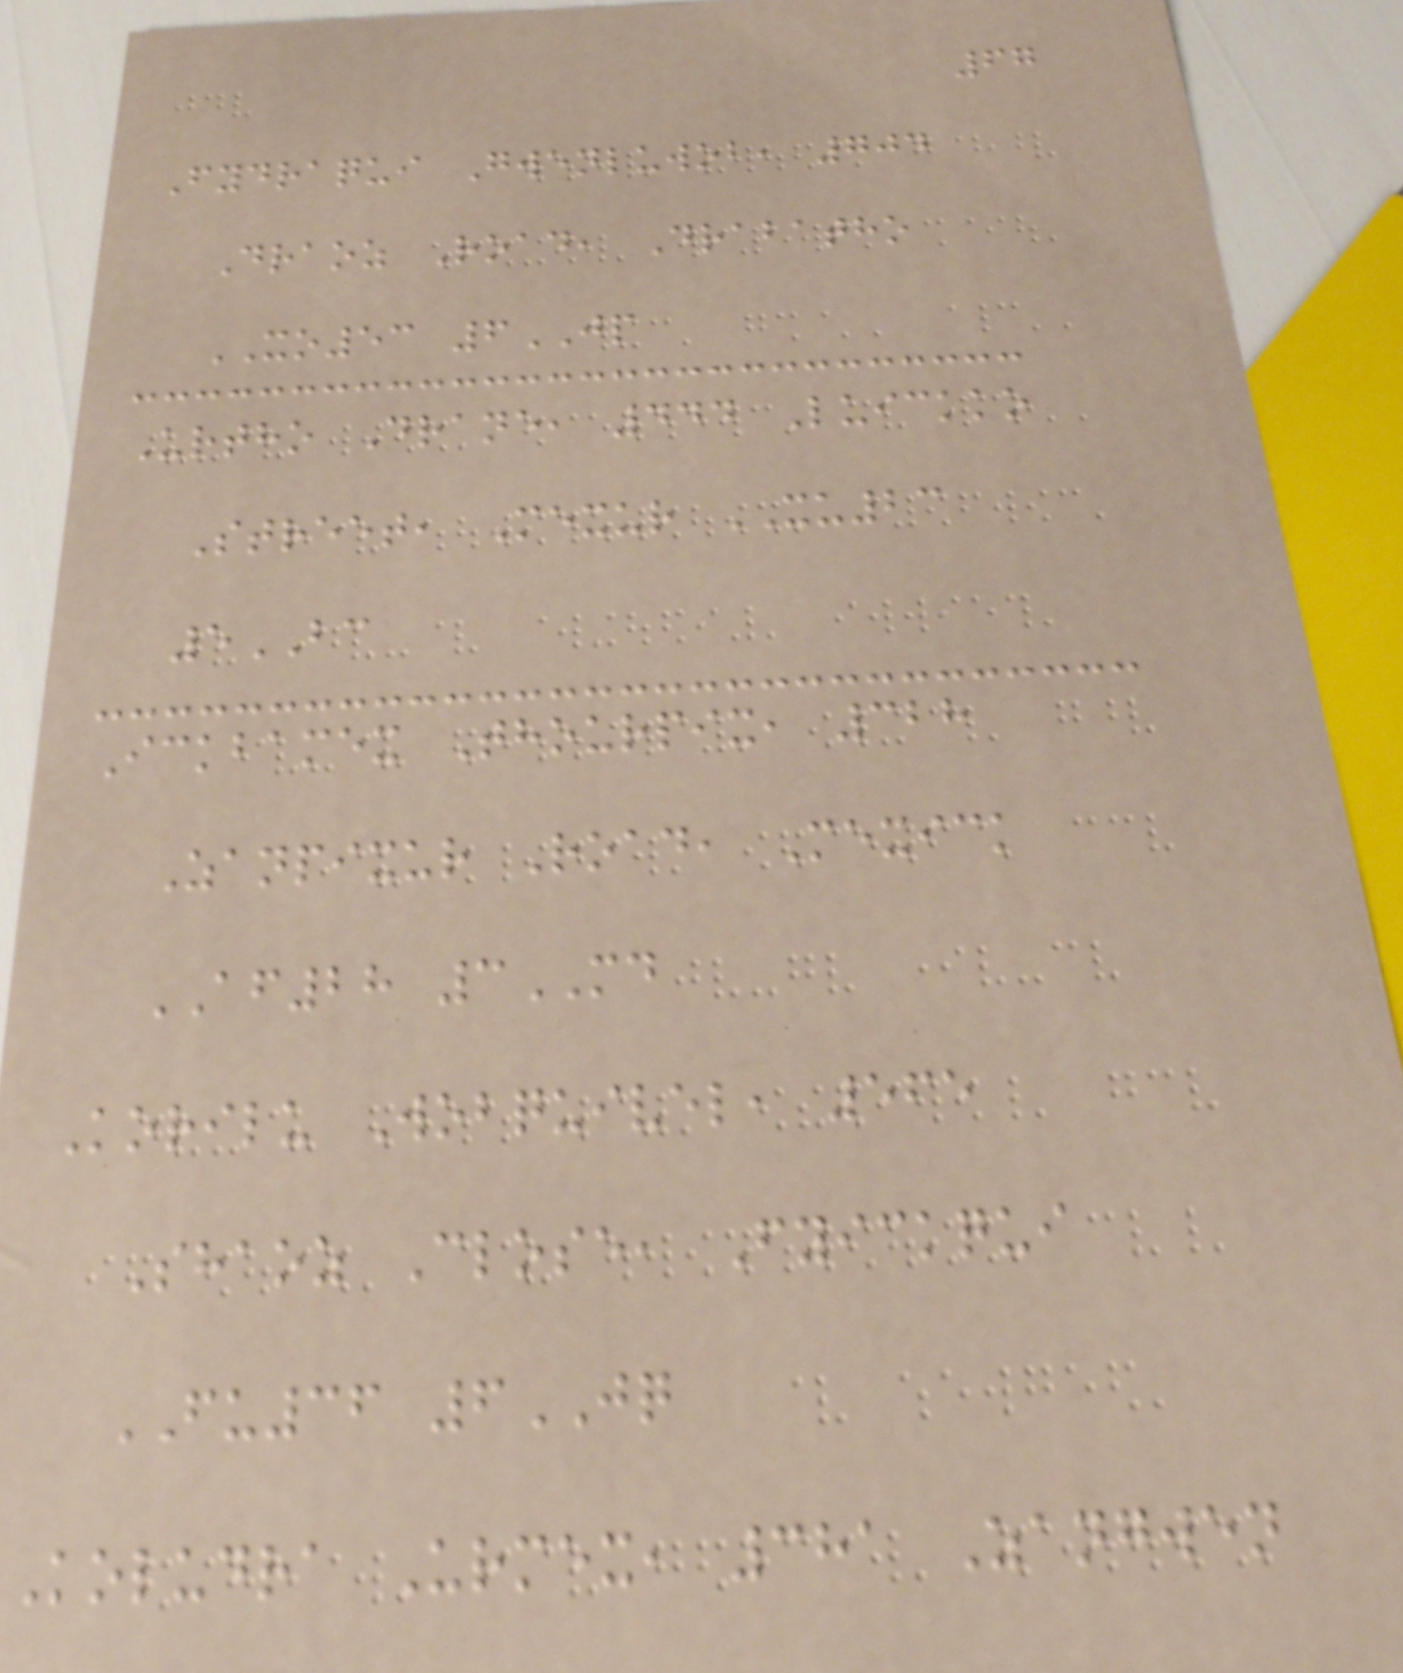67
Fydraqui Gwenluwob, 704
Draoz Road, Drabatho
XO53 6JP
Urtho Drane, 444 Luickko
Street, Mexur XU23
5BC
Ickbamex Thourpix, 328
Zanpixur Road, Mexick
AF28 3MD
Korilu Wobquivel, 565
Shaoz Close, Fyickqui
FU36 6JQ
Koludra Urmex, 381 Zangwen
